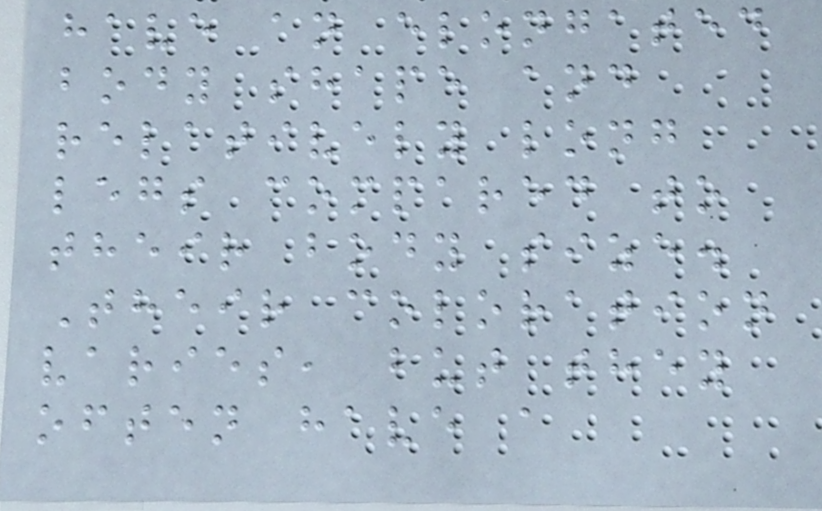have an elongated
body shape and
relatively long
legs compared to
their body size.
Their coloration
varies, but they
often have a
